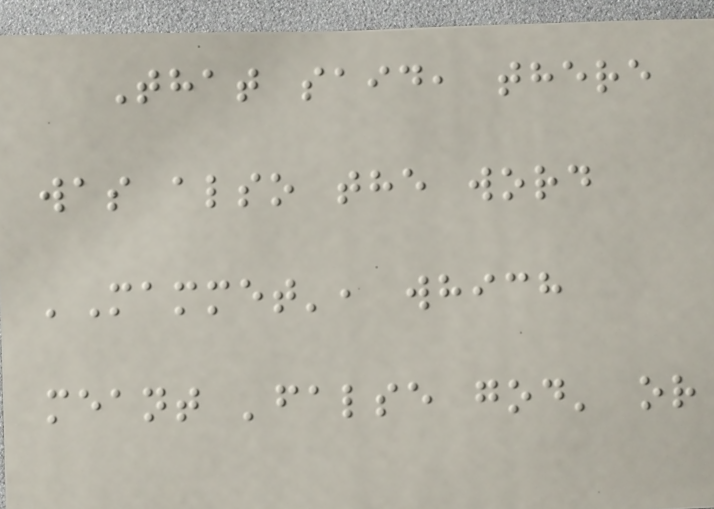That said, there
was also the word
'Mammet', which
meant 'false god' or
